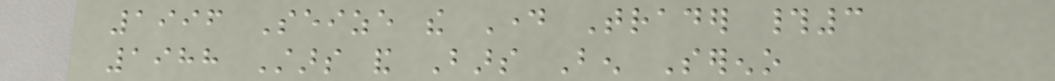1996 Seize the Day Trader #3
1988 Stars and Bars Ben Sereno
